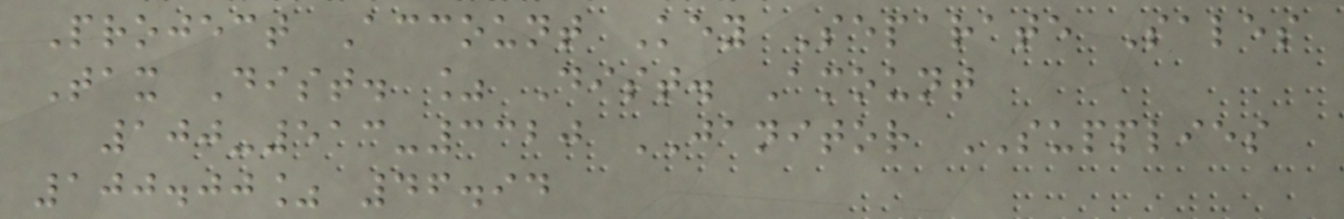Project Account Key Separate Sales
Tax Dist. % Dist. Amount
100-513-3320 JANITOR SUPPLIES
100.00% 46.94
